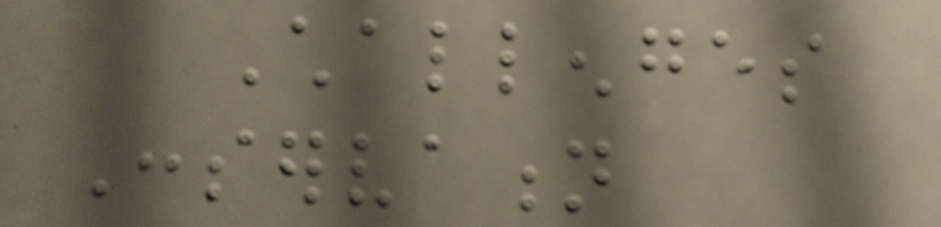Challenges
Conservation
